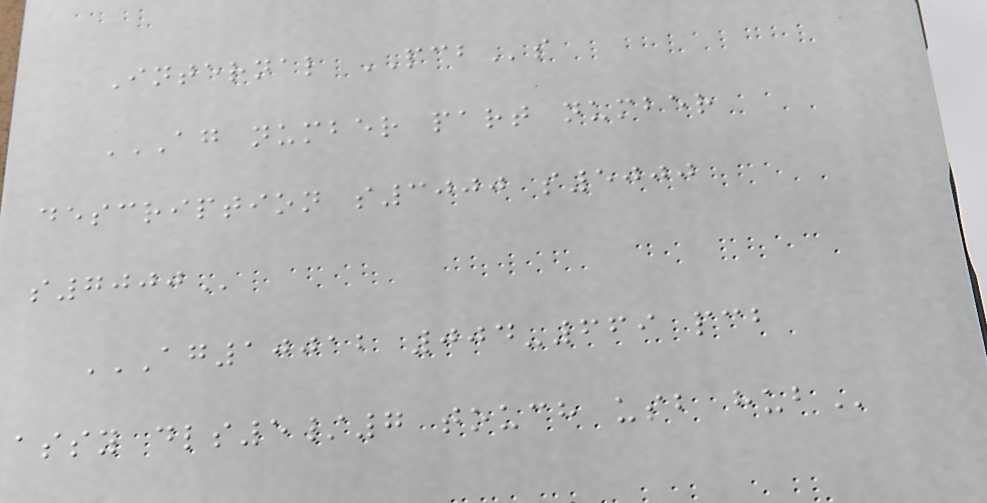Internal PCBs
AG NUMBER PART NUMBER
DESCRIPTION S3000 S5000
S7000
AG10012 004-669 PCB
ASSY DLS5/7 TOUCH USB HUB
